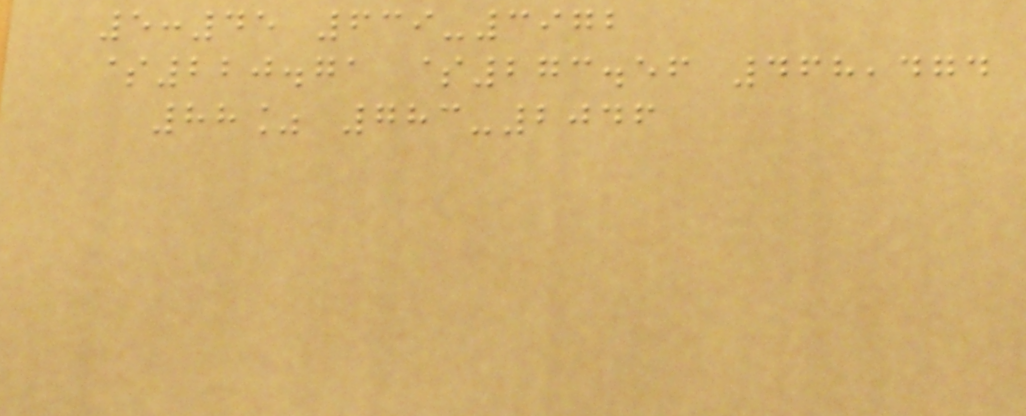5:45 639-3972
$220.71 $273.56 468,474
88% 783-2046
